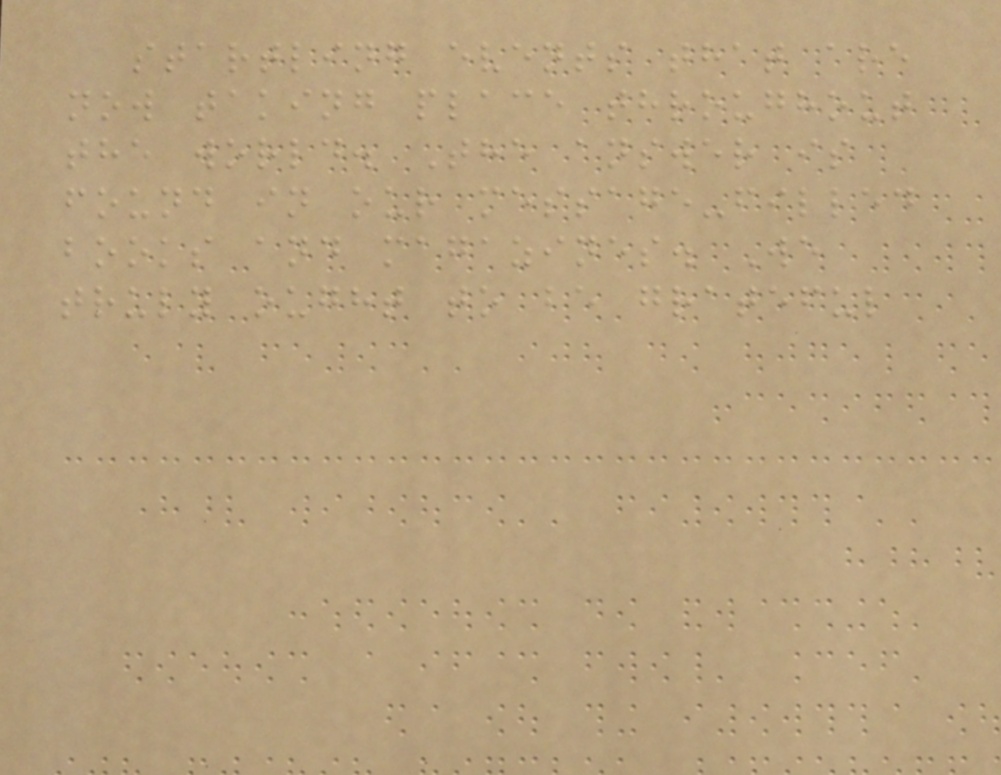startling events that are
now taking place throughout
the world. The answer is
found in our message-filled
books and magazines. We
truly ought to be grateful
